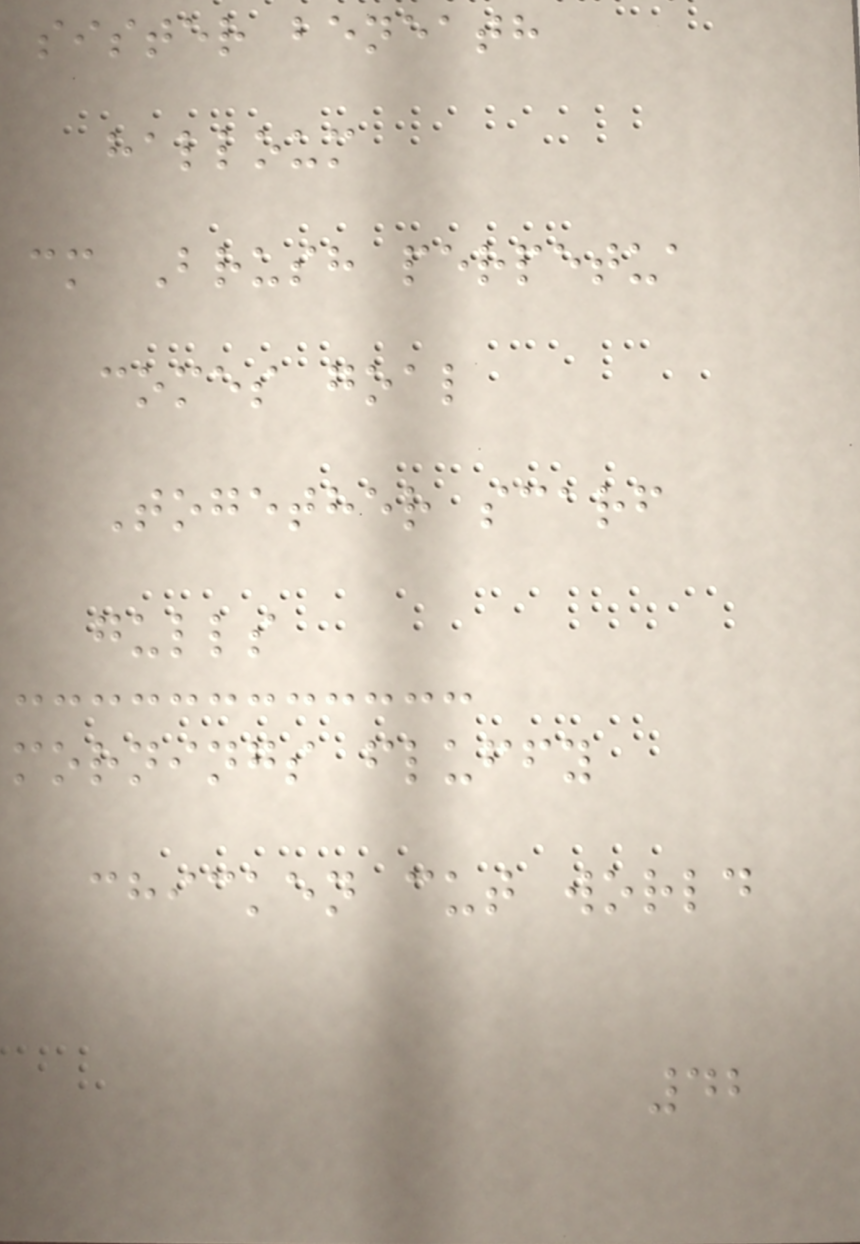sister beneath
halloum
cm Brush perpetua
comes goal
Together scarf
gulls
mornings fluffy
chicken cut world
42
